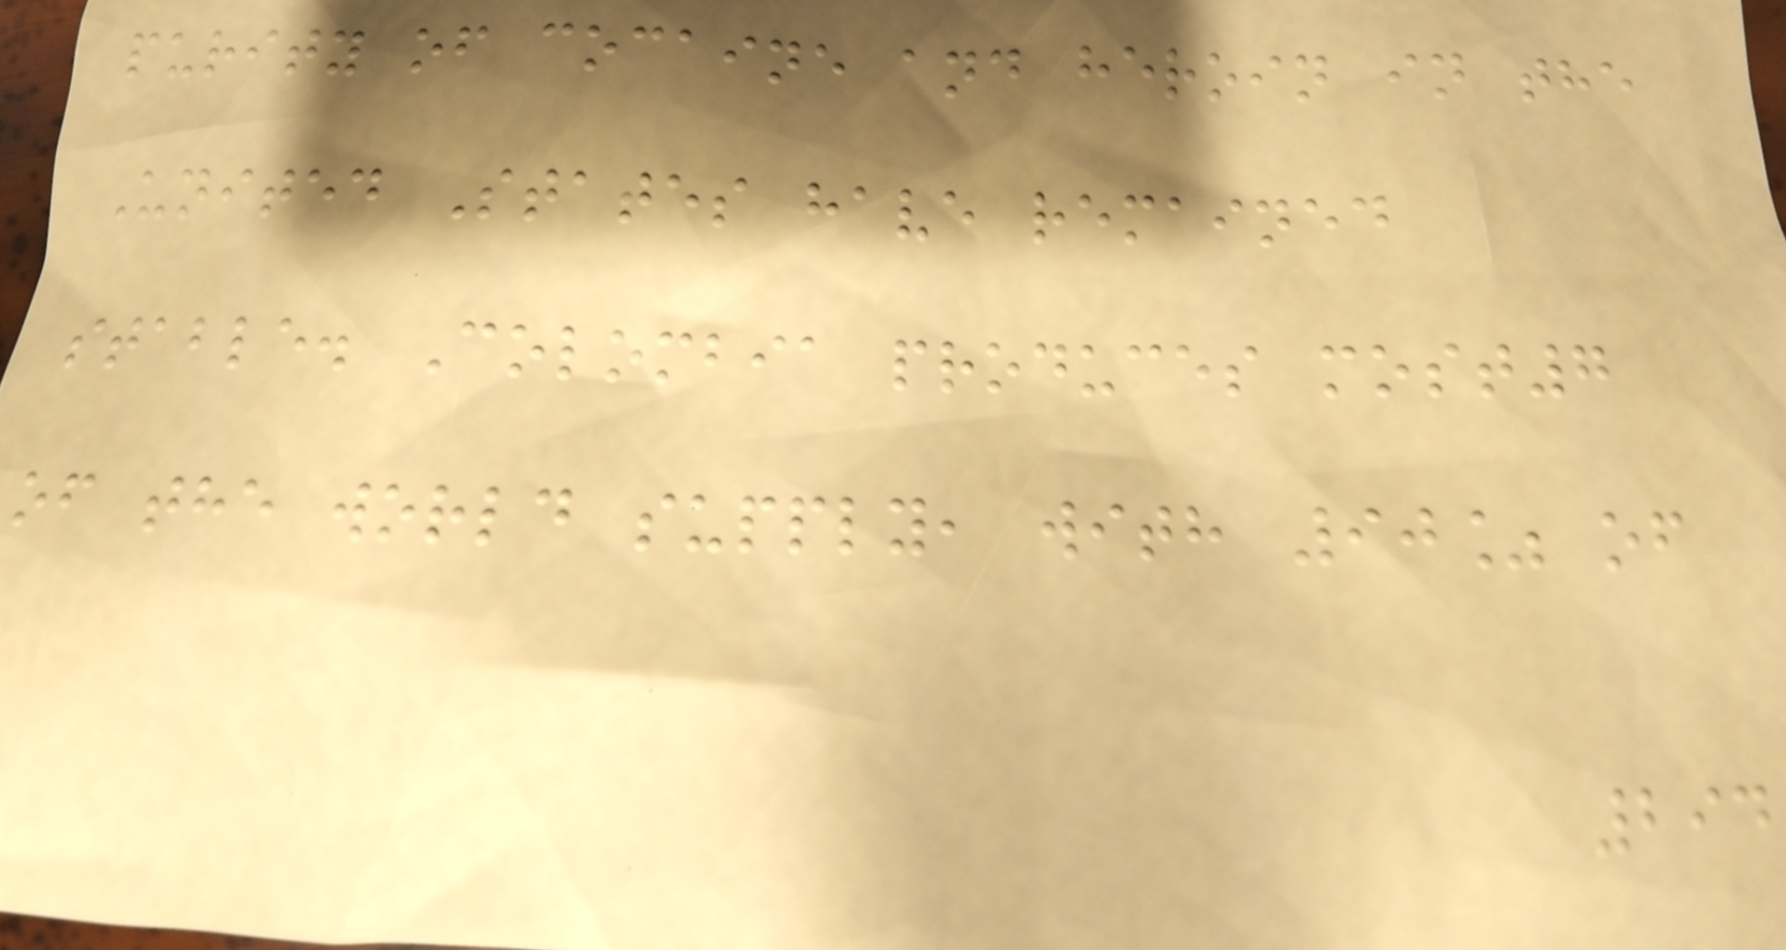purity of cocaine and heroin in the
United States have remained
stable. Colombia produces most7
of the world supply, with 90% of
294
